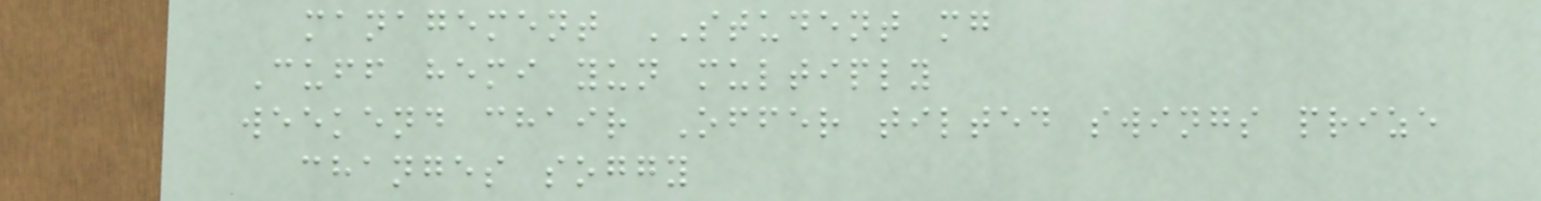management STUDENT mg
Cuff hemi yun multiply
weekend chair Offer tilted swings prize
changes soggy
